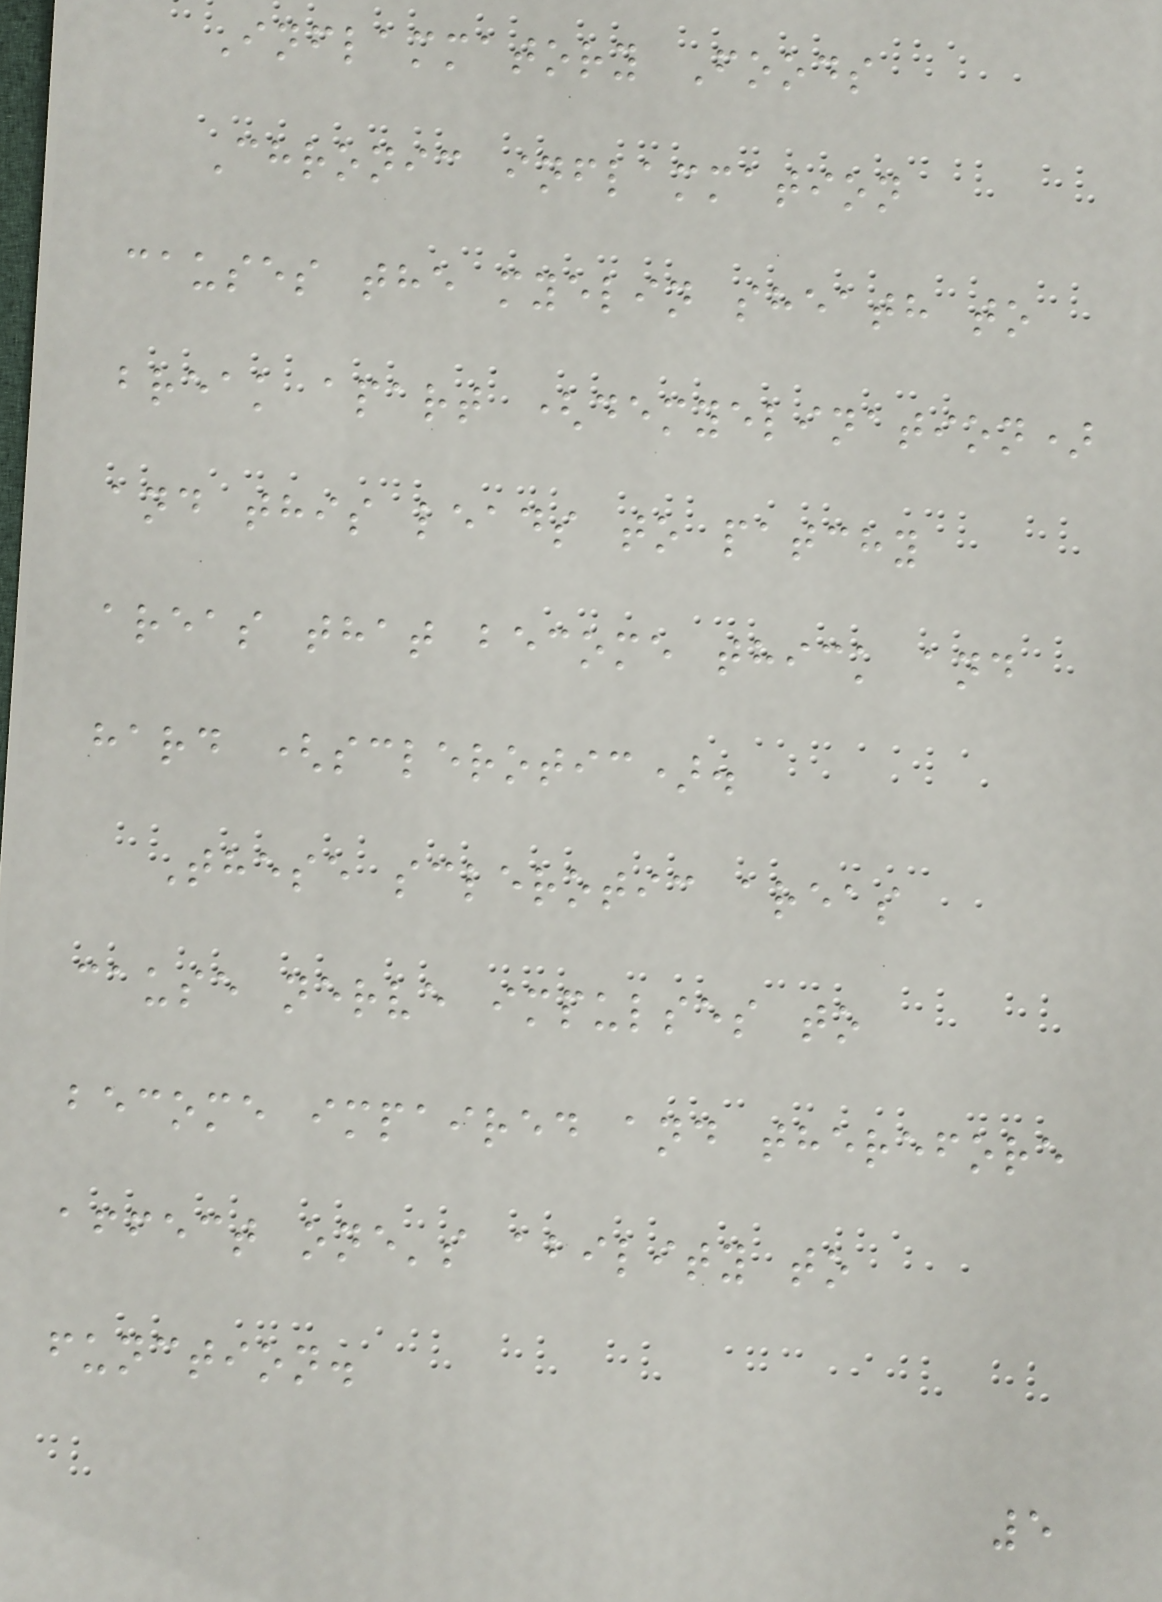Inflammatory Foods
Chronic inflammation
causes the myelin sheath to
break apart (demyelination)
and this leads to patchy
areas that become thick and
hard (sclerotic).
These sclerotic areas
cause nerve impulses to
become impaired and therefore
affect one's ability to
function.
5
